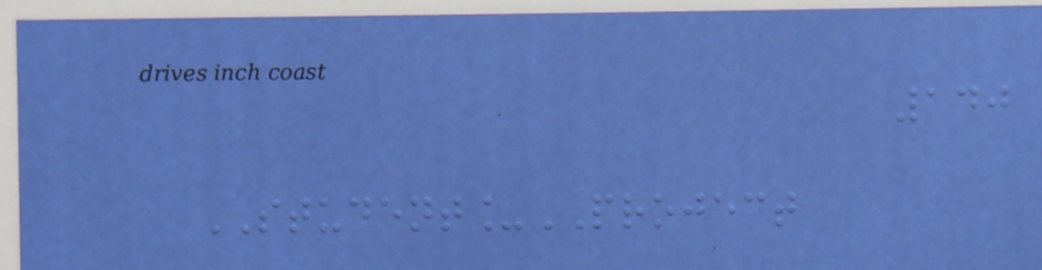140
STUDENT_PROJECT
